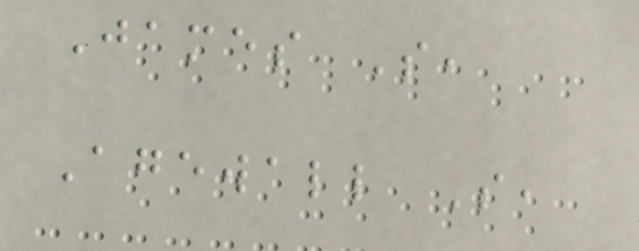James S,
Agewall S,
